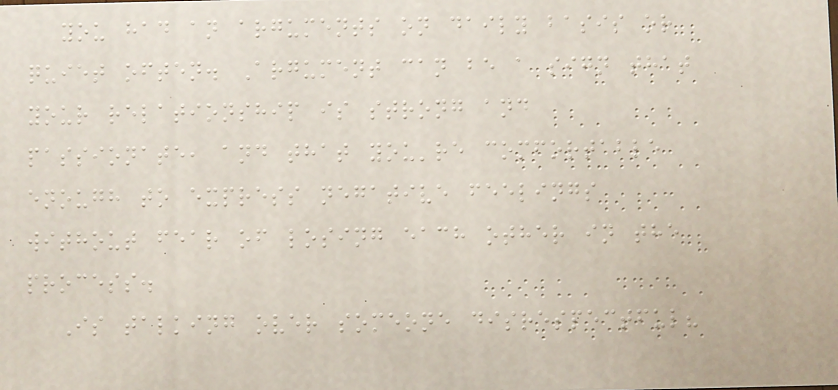you had an arguments on daily basis or
quiet often. Argument can be a sign that
your relationship is strong and
passionate, and that you're comfortable
enough to express negative feelings
without fear of losing each other in the
process.
Is talking over someone disrespectful?
